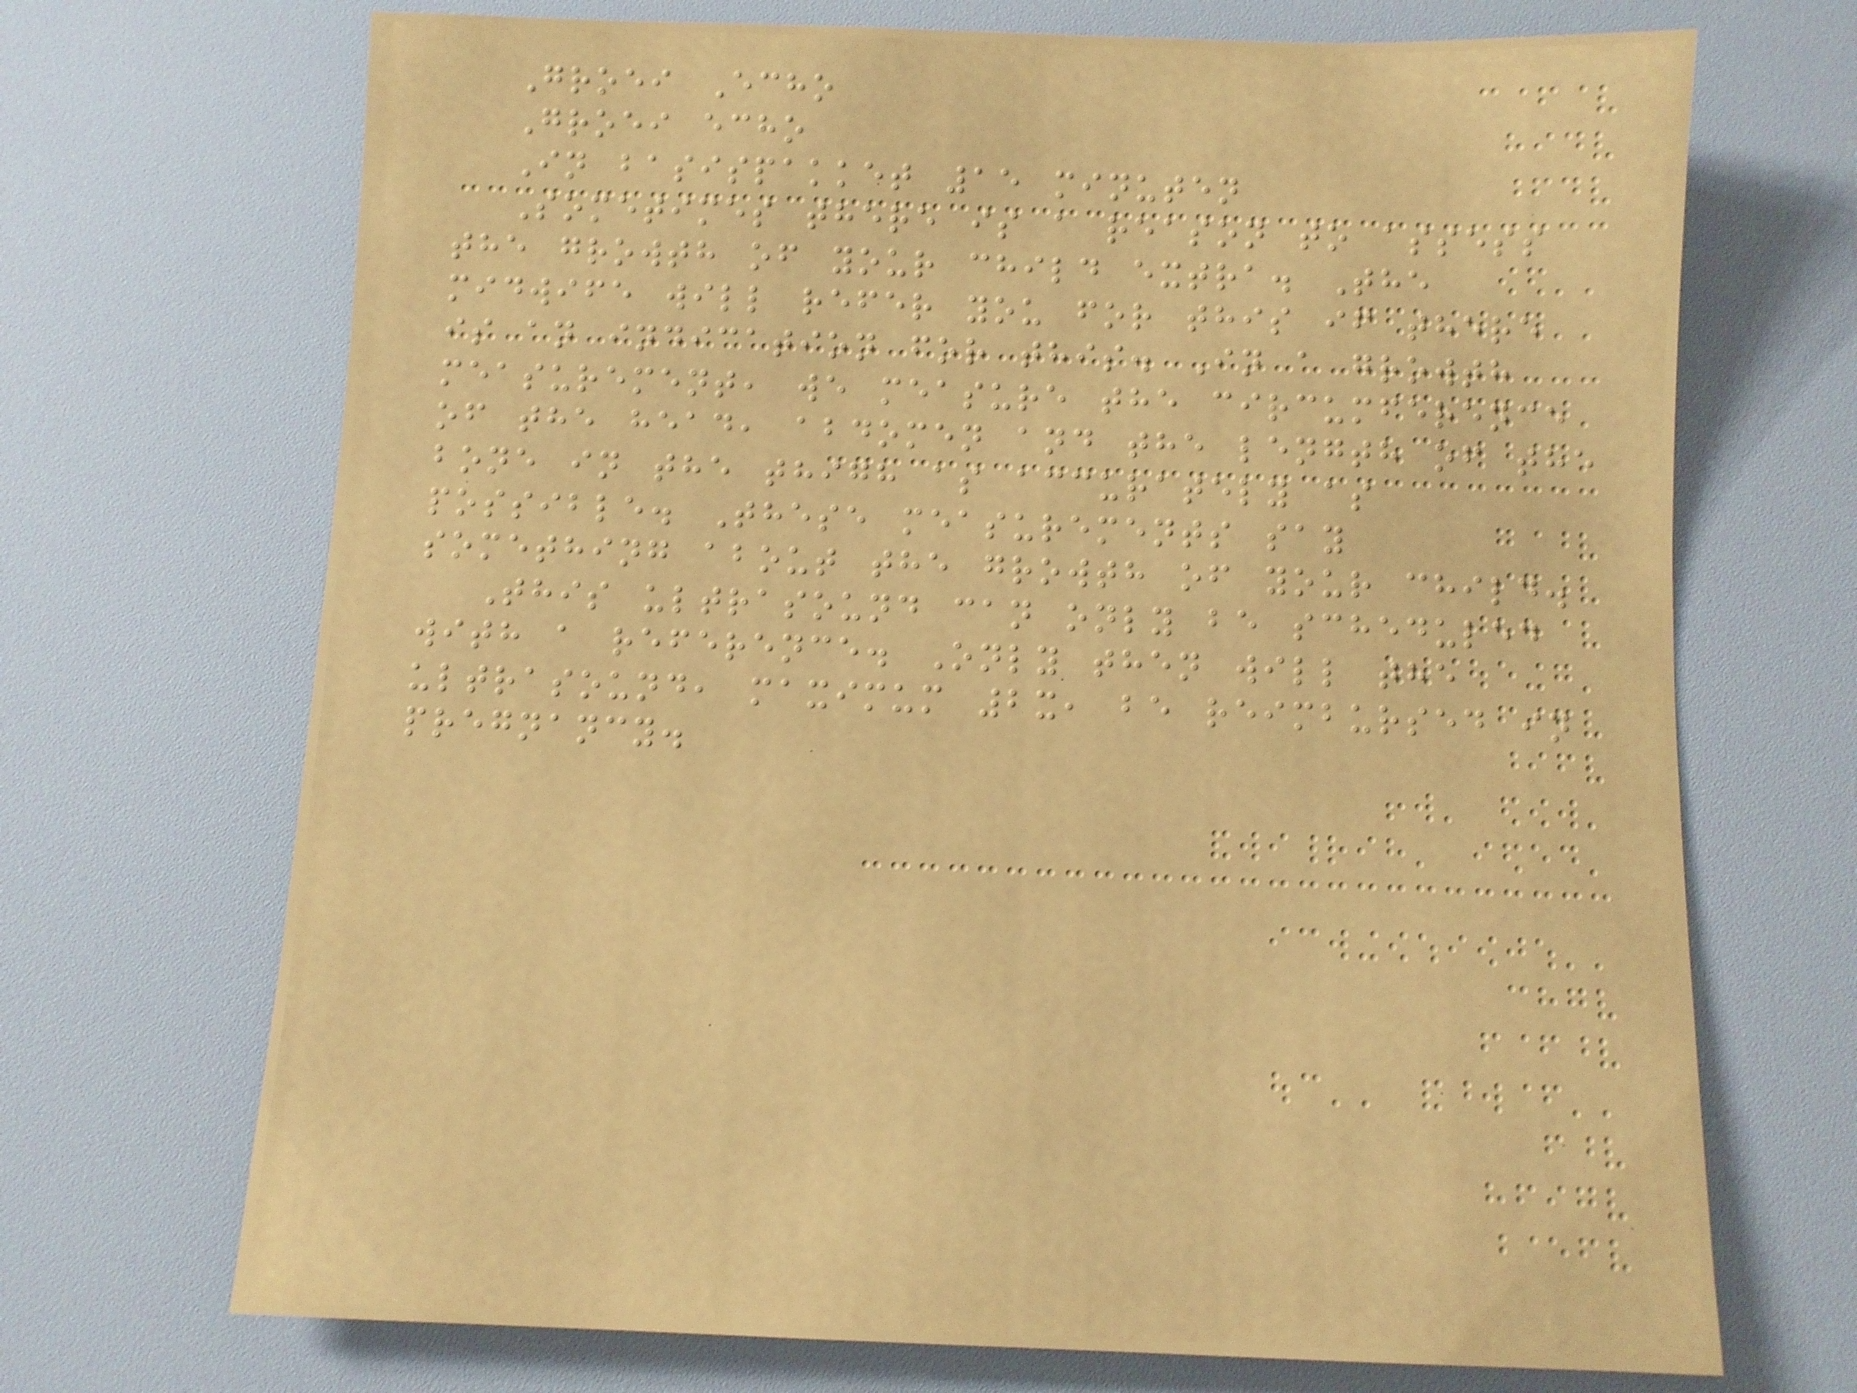Groei Echo
Groei echo
In basispakket 15 minuten
Sometimes there is a reason to assess
the growth of your child extra. The
midwife will refer you for this if there
is an indication for this. In a growth
measurement, we measure the circumference
of the head, abdomen and the length of the
bone in the thigh as accurately as
possible. These measurements say
something about the growth of your child.
This ultrasound can only be scheduled
with a reference. Only then will the
ultrasound, maximum 2x, be reimbursed in
pregnancy.
